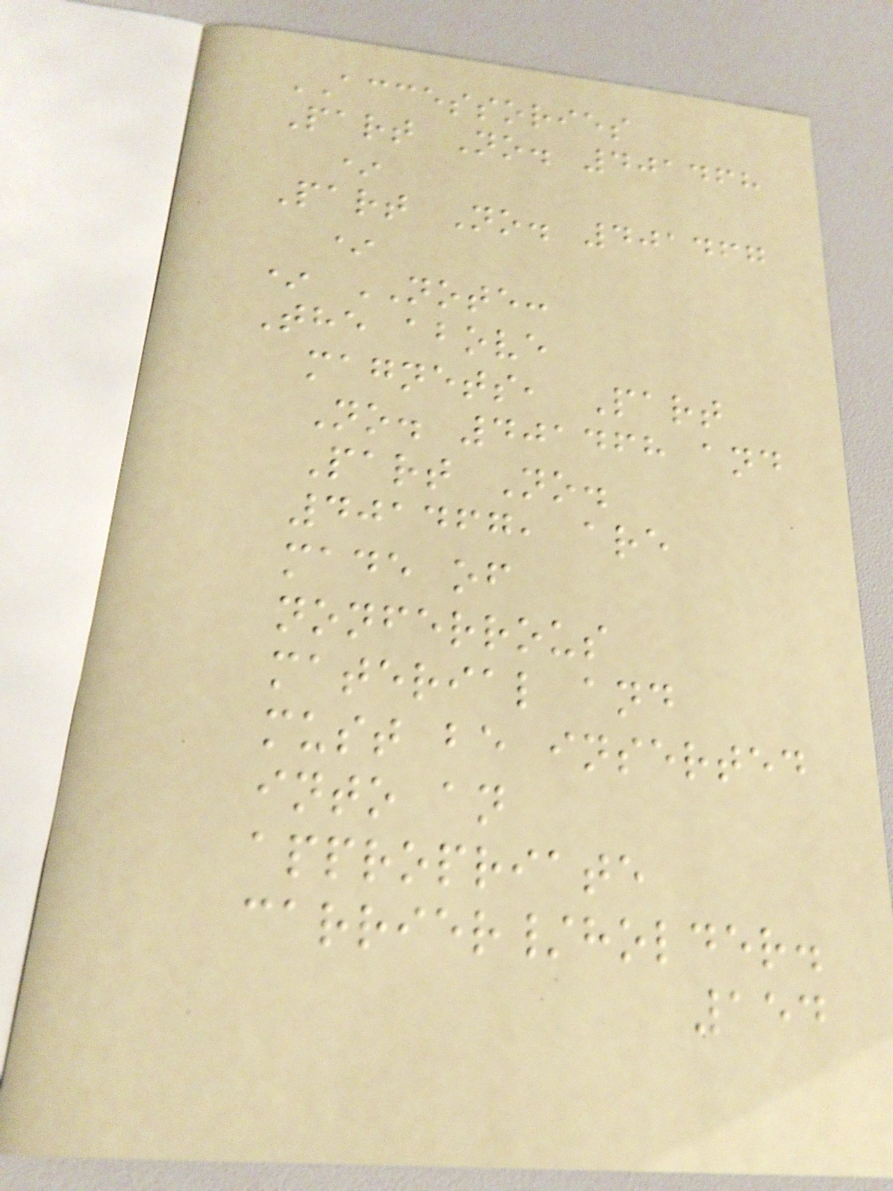ACCESSORIES
Part No. 401468
*
Part No. 401467
*
* NOTE:
The above
magnets, Part
No. 401468 and
Part No.
401467, are
made of
nonferrous
material and
must be inserted
into an
appropriate
carrier/holder.
154
